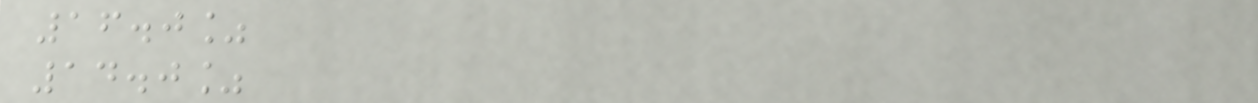16.0%
14.0%
